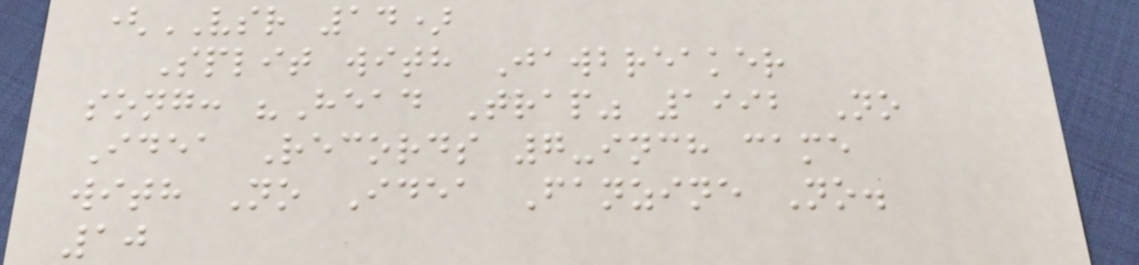(VSR 14)
Split with Jawbreaker
song: "Head Trap" 1992 No
Idea Records 7-inch came
with No Idea Fanzine No.
10
